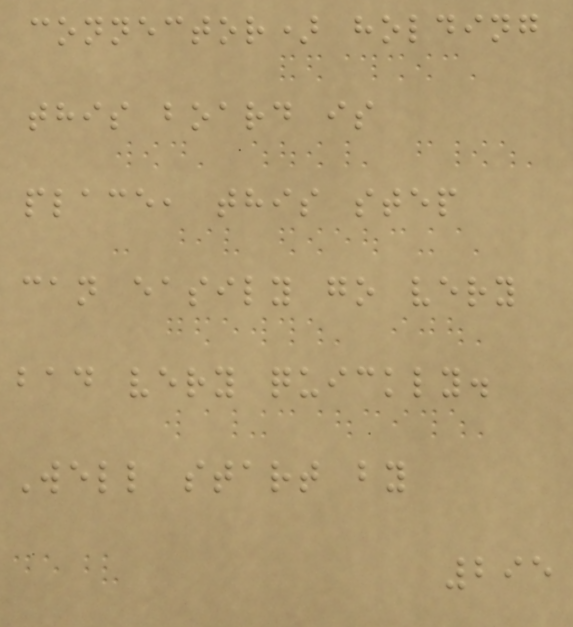connector) holding
this board is
place, this step
can easily go very
bad very quickly.
Well start by
295
